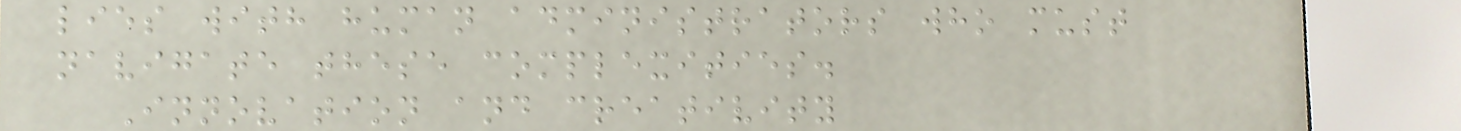lies with human administrators who must
navigate these complexities.
Innovation and creativity
